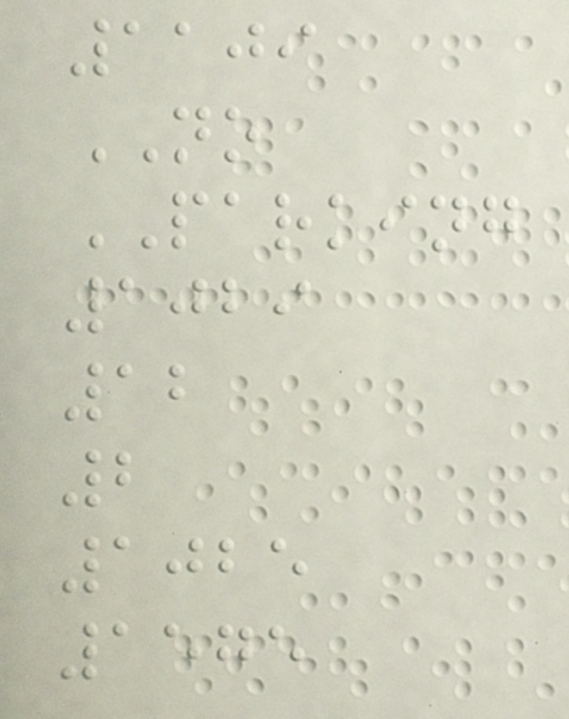1109
NO
PARKING
1029
12
2
1025
1575
